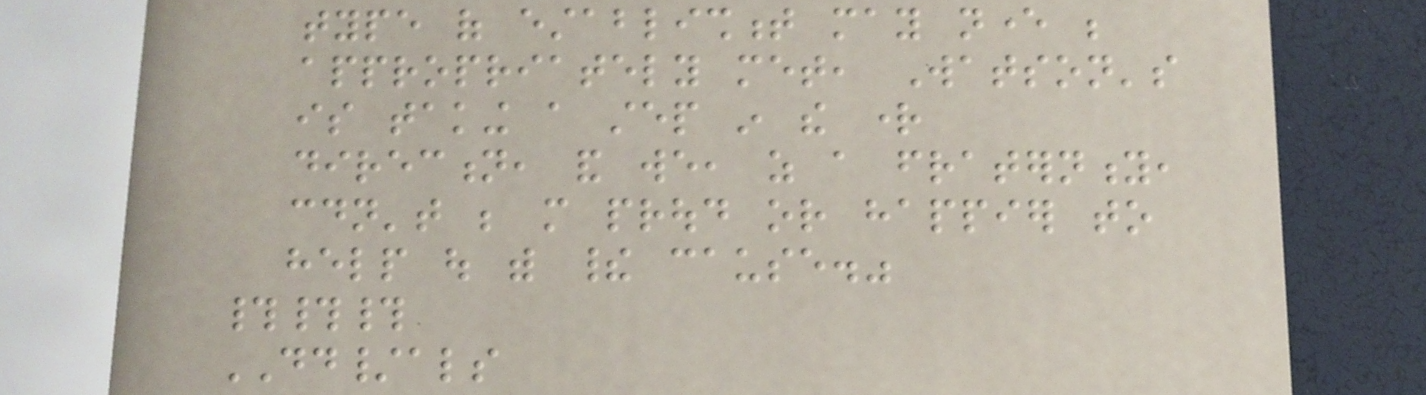type of establishment may never be
appropriately met, Watson's
is taking a step in the right
direction, and we, as a fraternity,
couldn't be more proud or happier to
help out with their cause."
###
DD/als
